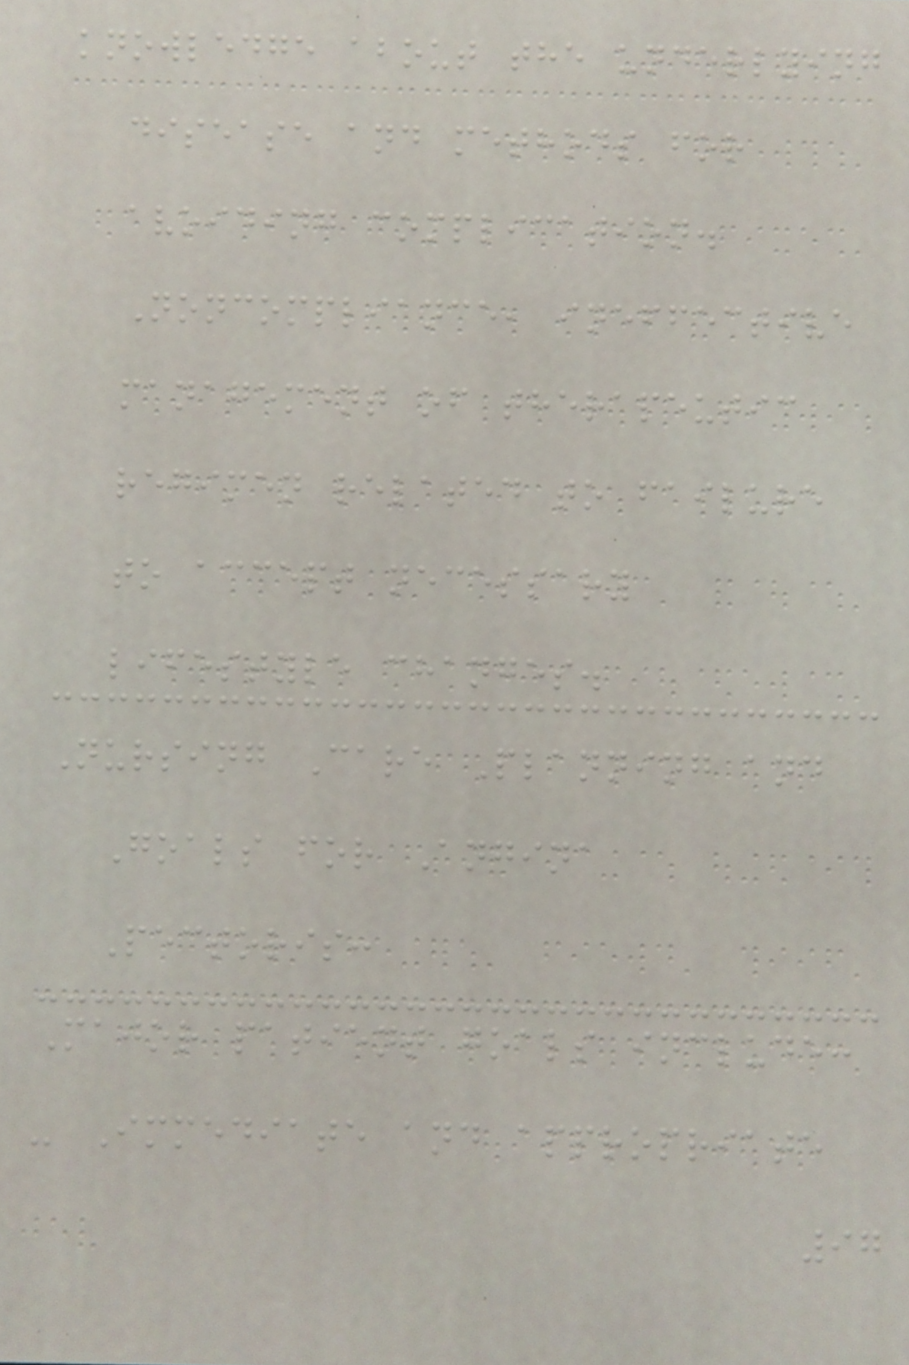knowledge about the underlying
disease and methods for
avoiding complication.
Noncompliance, ineffective
management of therapeutic
regimen related to failure
to accept necessary
lifestyle changes.
Nursing Care Planning and
Goals for Angina
Pectoris:
Major patient goals include:
- Immediate and appropriate
97
